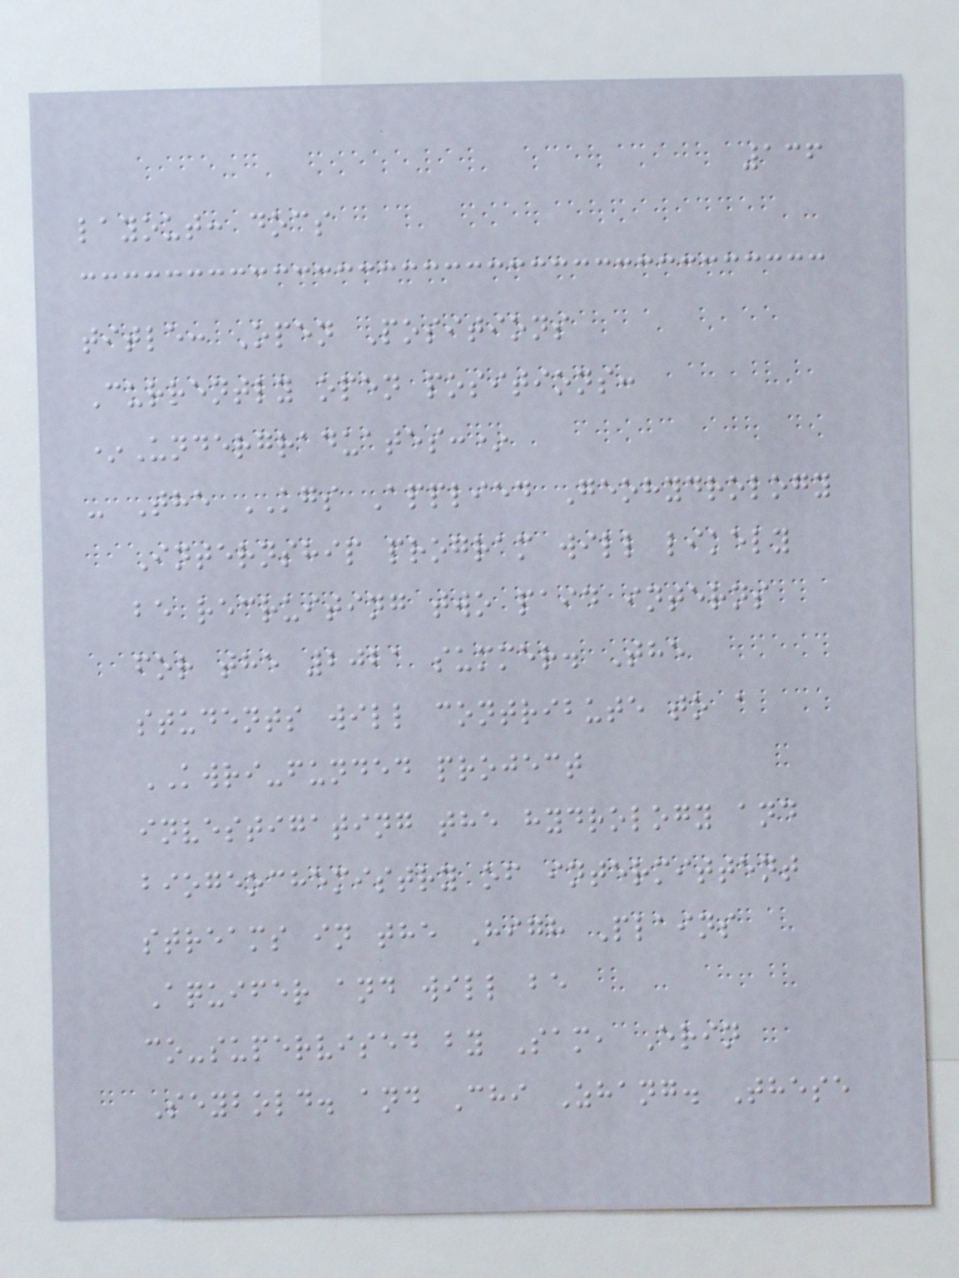136
layout: docs
title: Open Positions
Currently open positions:
*Undergraduates:*
- The KGS Applied Geohydrology
Internship program will likely
be recruiting two paid interns
for the 2021 summer. The
students will contribute to a
KWRI-funded project
investigating the hydrology and
biogeochemistry of intermittent
streams in the High Plains
Aquifer and will be
co-supervised by Sam, Erin
Seybold. and Chi Zhang. These
